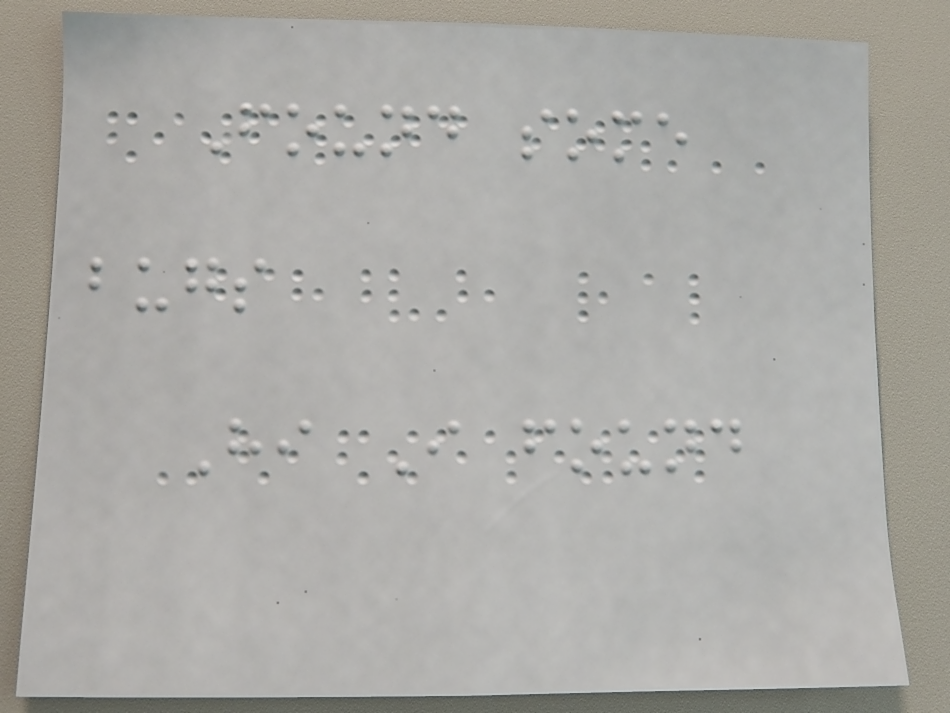Found some
bugs
Hi I found
